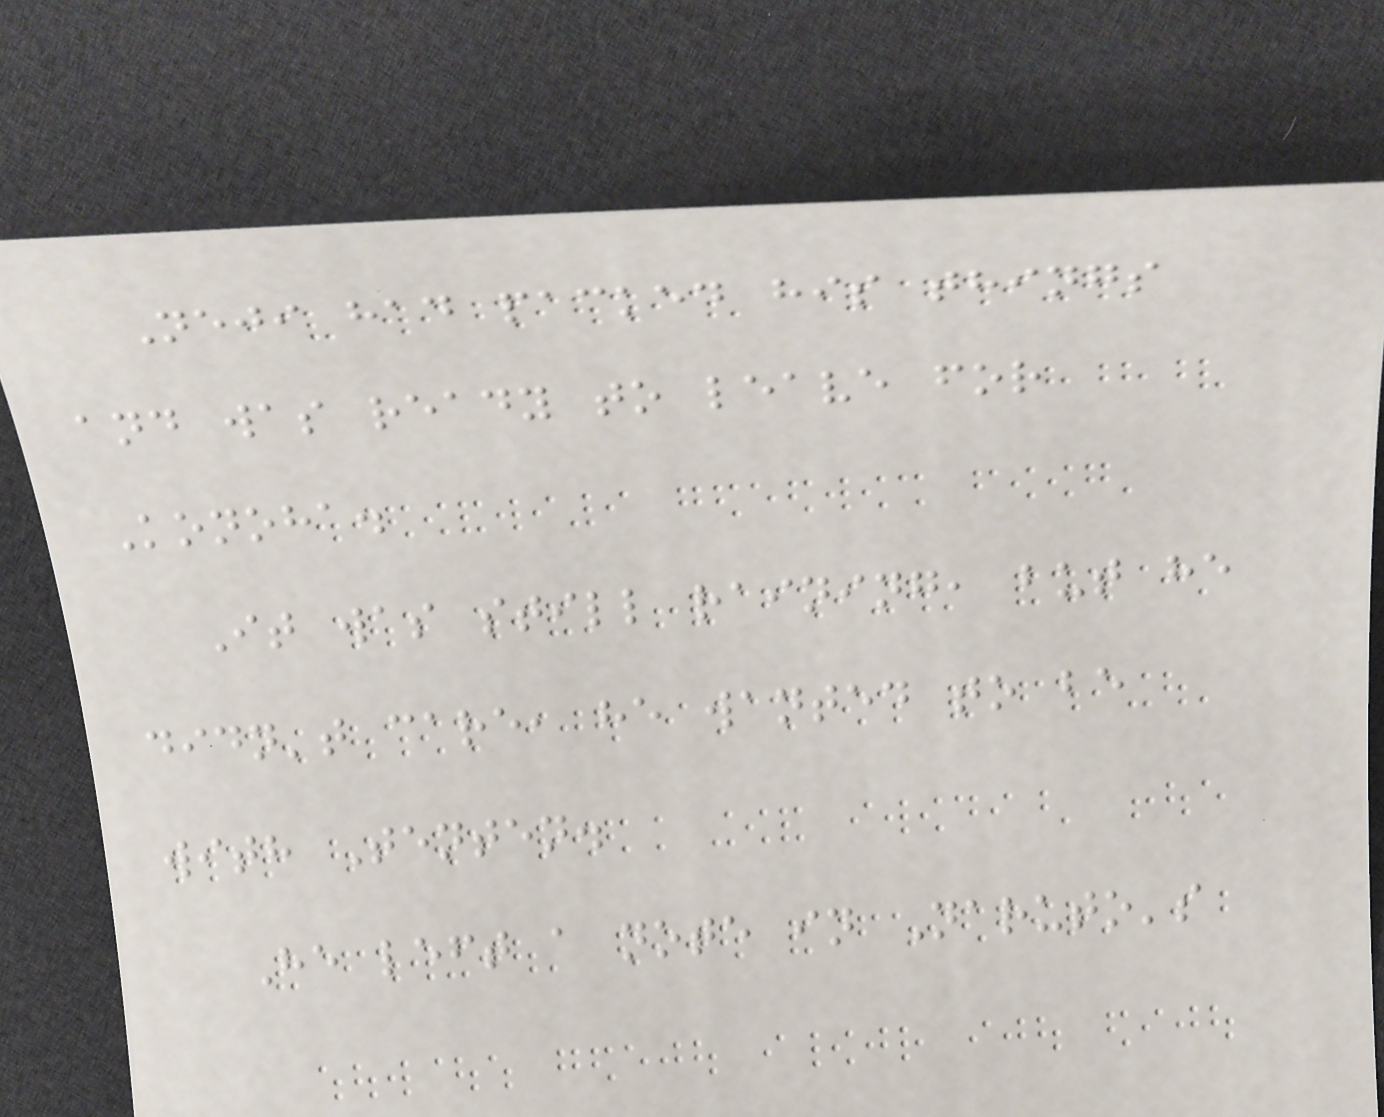Neji had packed his things
and was ready to leave for
Konoha.
It was still raining, but he
didn't care, he wanted to be
with Tenten.
He left a note in Naruto's
